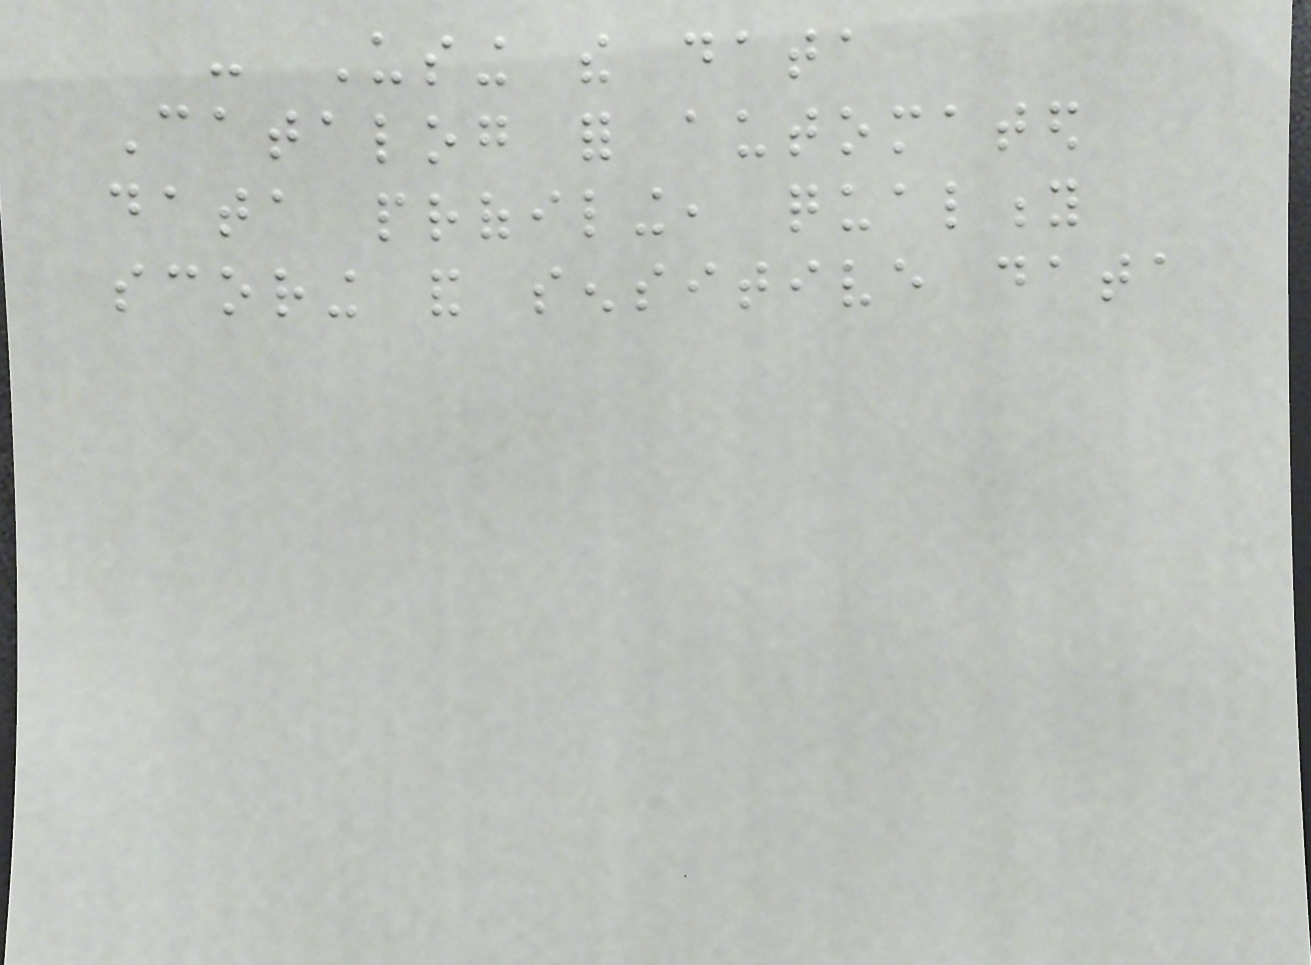- Using the data
Catalog for automated
data profiling, quality
scoring and sensitive data
